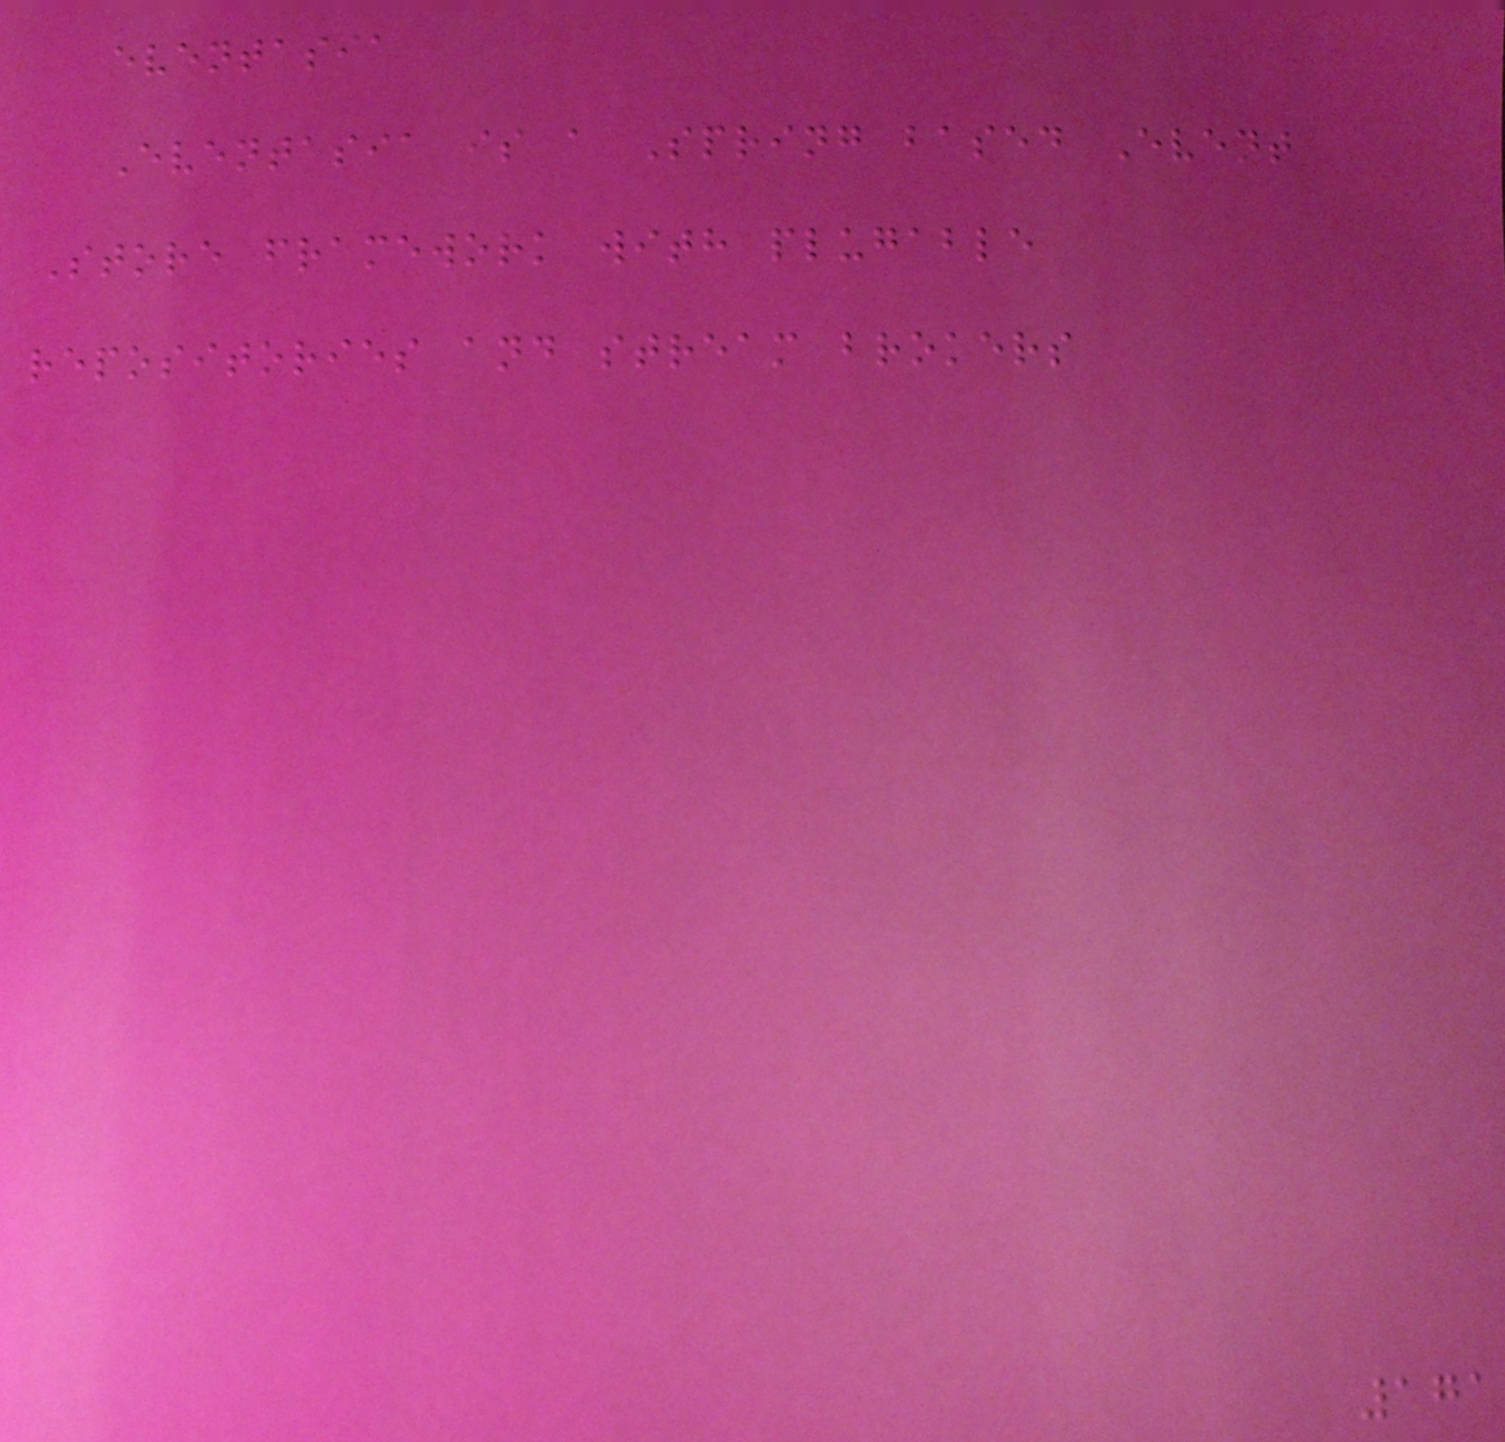eventasia
Eventasia is a Spring based Event
Store framework with plugable
repositories and stream brokers
171
